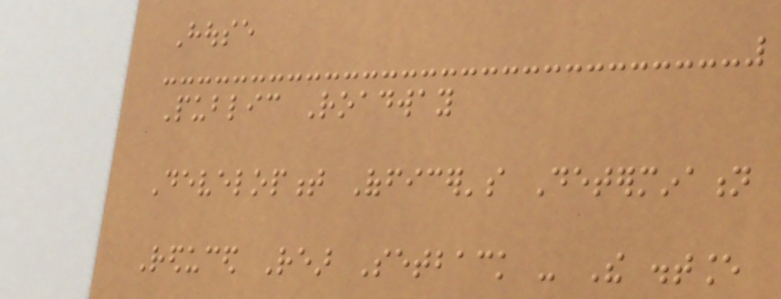House
Public Roadway
Development Officer's Determination
Reduced Rear Setback - The distance
